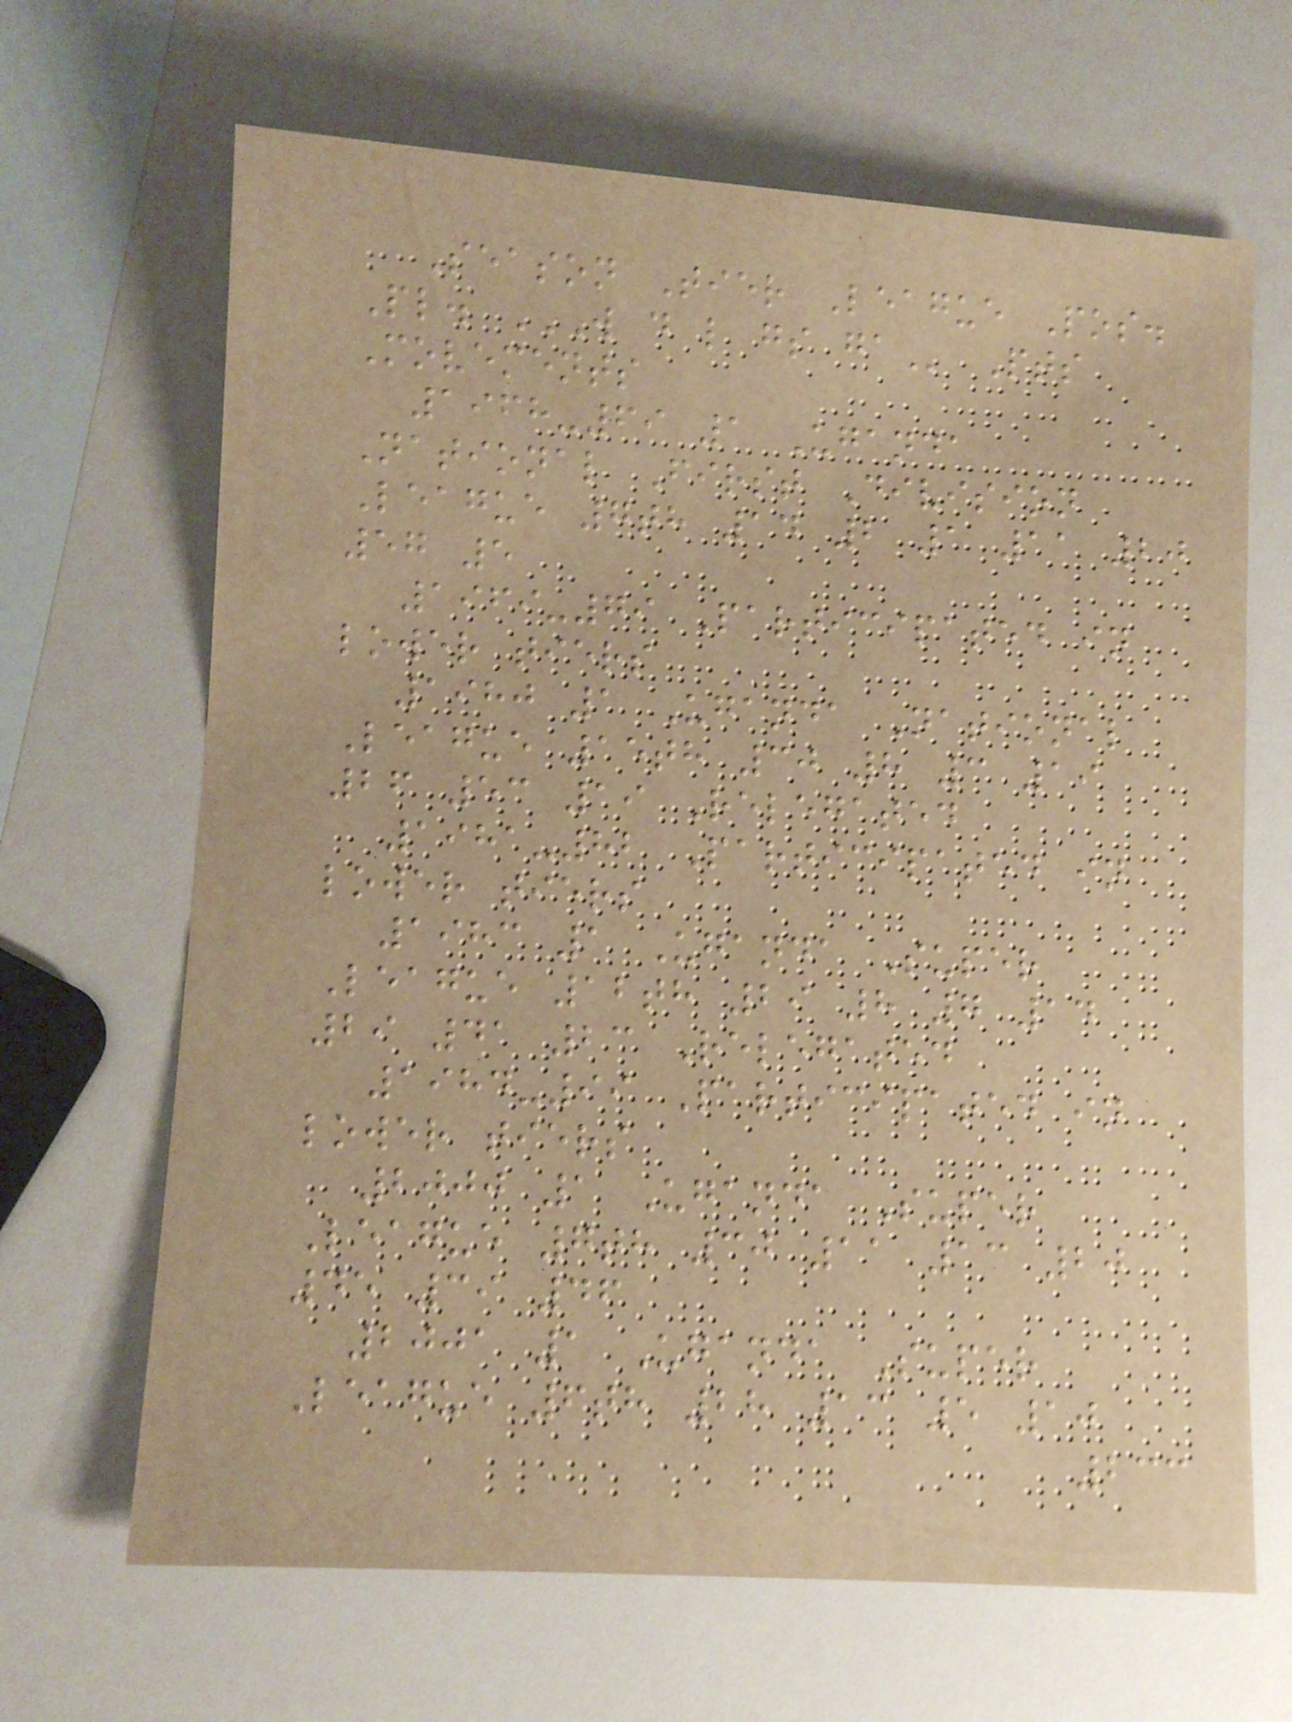Season Tier League Pos.
Pl. W D L GS GA Pts
Movements
1968-69 1 Uganda
National First Division
League 7th 14 2 1 11 20
57 5
1969-79 Participated in
lower tiers
1980 1 Uganda National
League 15th 30 8 3 19
26 53 19 Relegated
1981-82 Participated in
lower tiers
1983 1 Uganda Super
League 12th 29 8 7 14
29 41 23 Relegated
1984-99 Participated in
lower tiers
2000 1 Uganda Super
League 7th 30 11 13 20
45 39 46
2001 1 Uganda Super
League 6th 28 13 5 10
233
